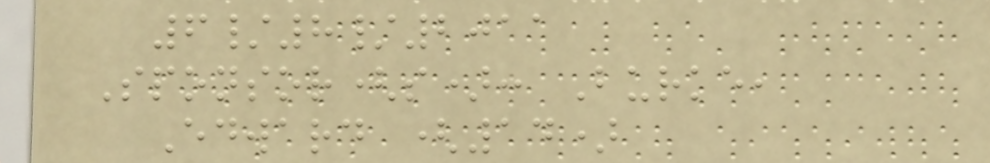6/8/2011
Sponsor(s): Burke,
Edward (14)
